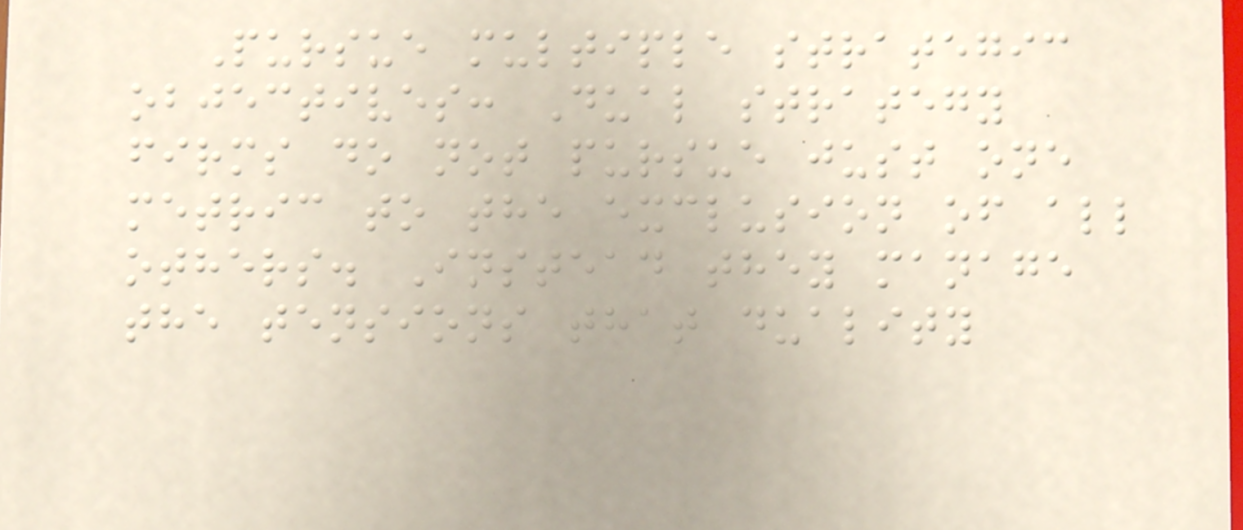Pursue multiple strategic
objectives: Dual strategy
firms do not pursue just one
metric to the exclusion of all
others. Instead they manage
the tensions that duality
